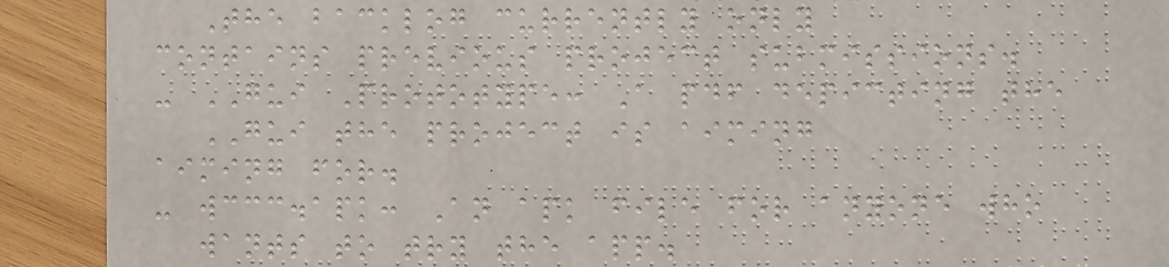The backlog currently only
contains previous project submissions.
- GUI Prototype: A pdf depicting the
GUI the project is aiming
aiming for.
- wccc.apk: An apk file for anyone who
wants to try the app.
